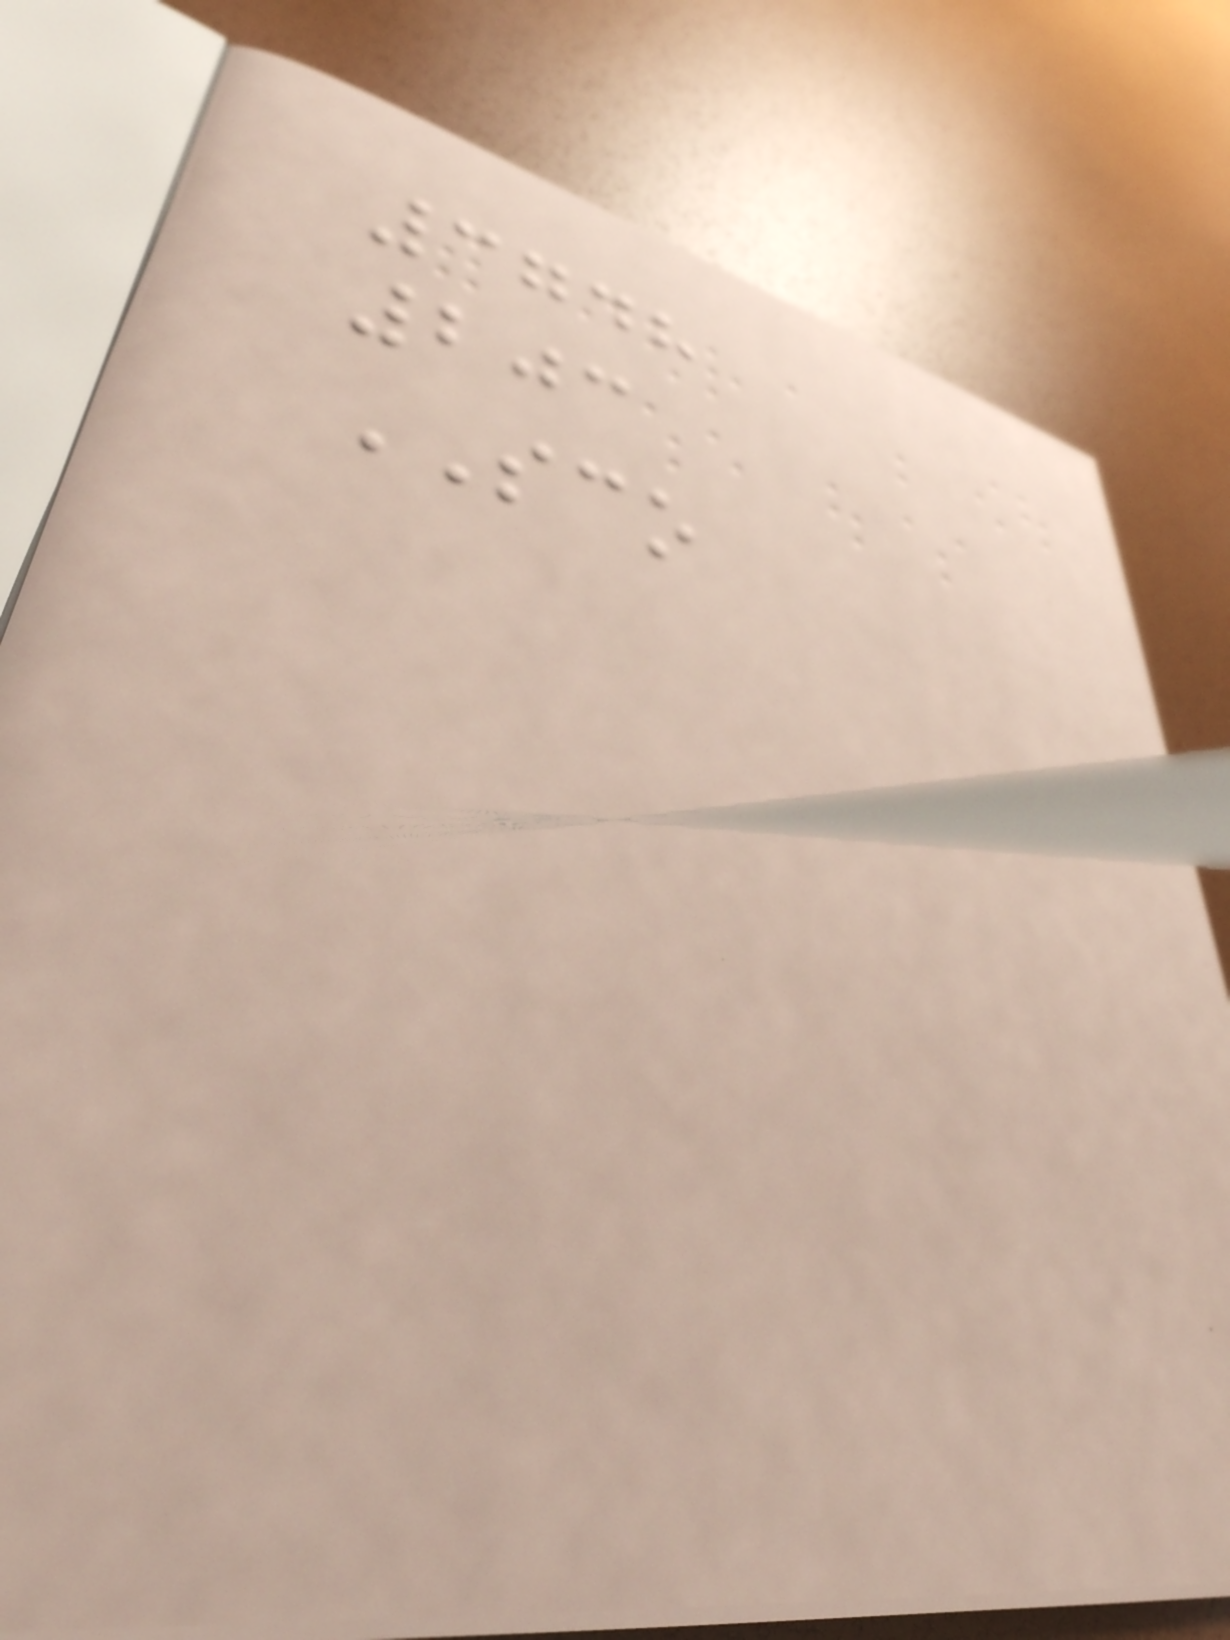3748
203
SCO
